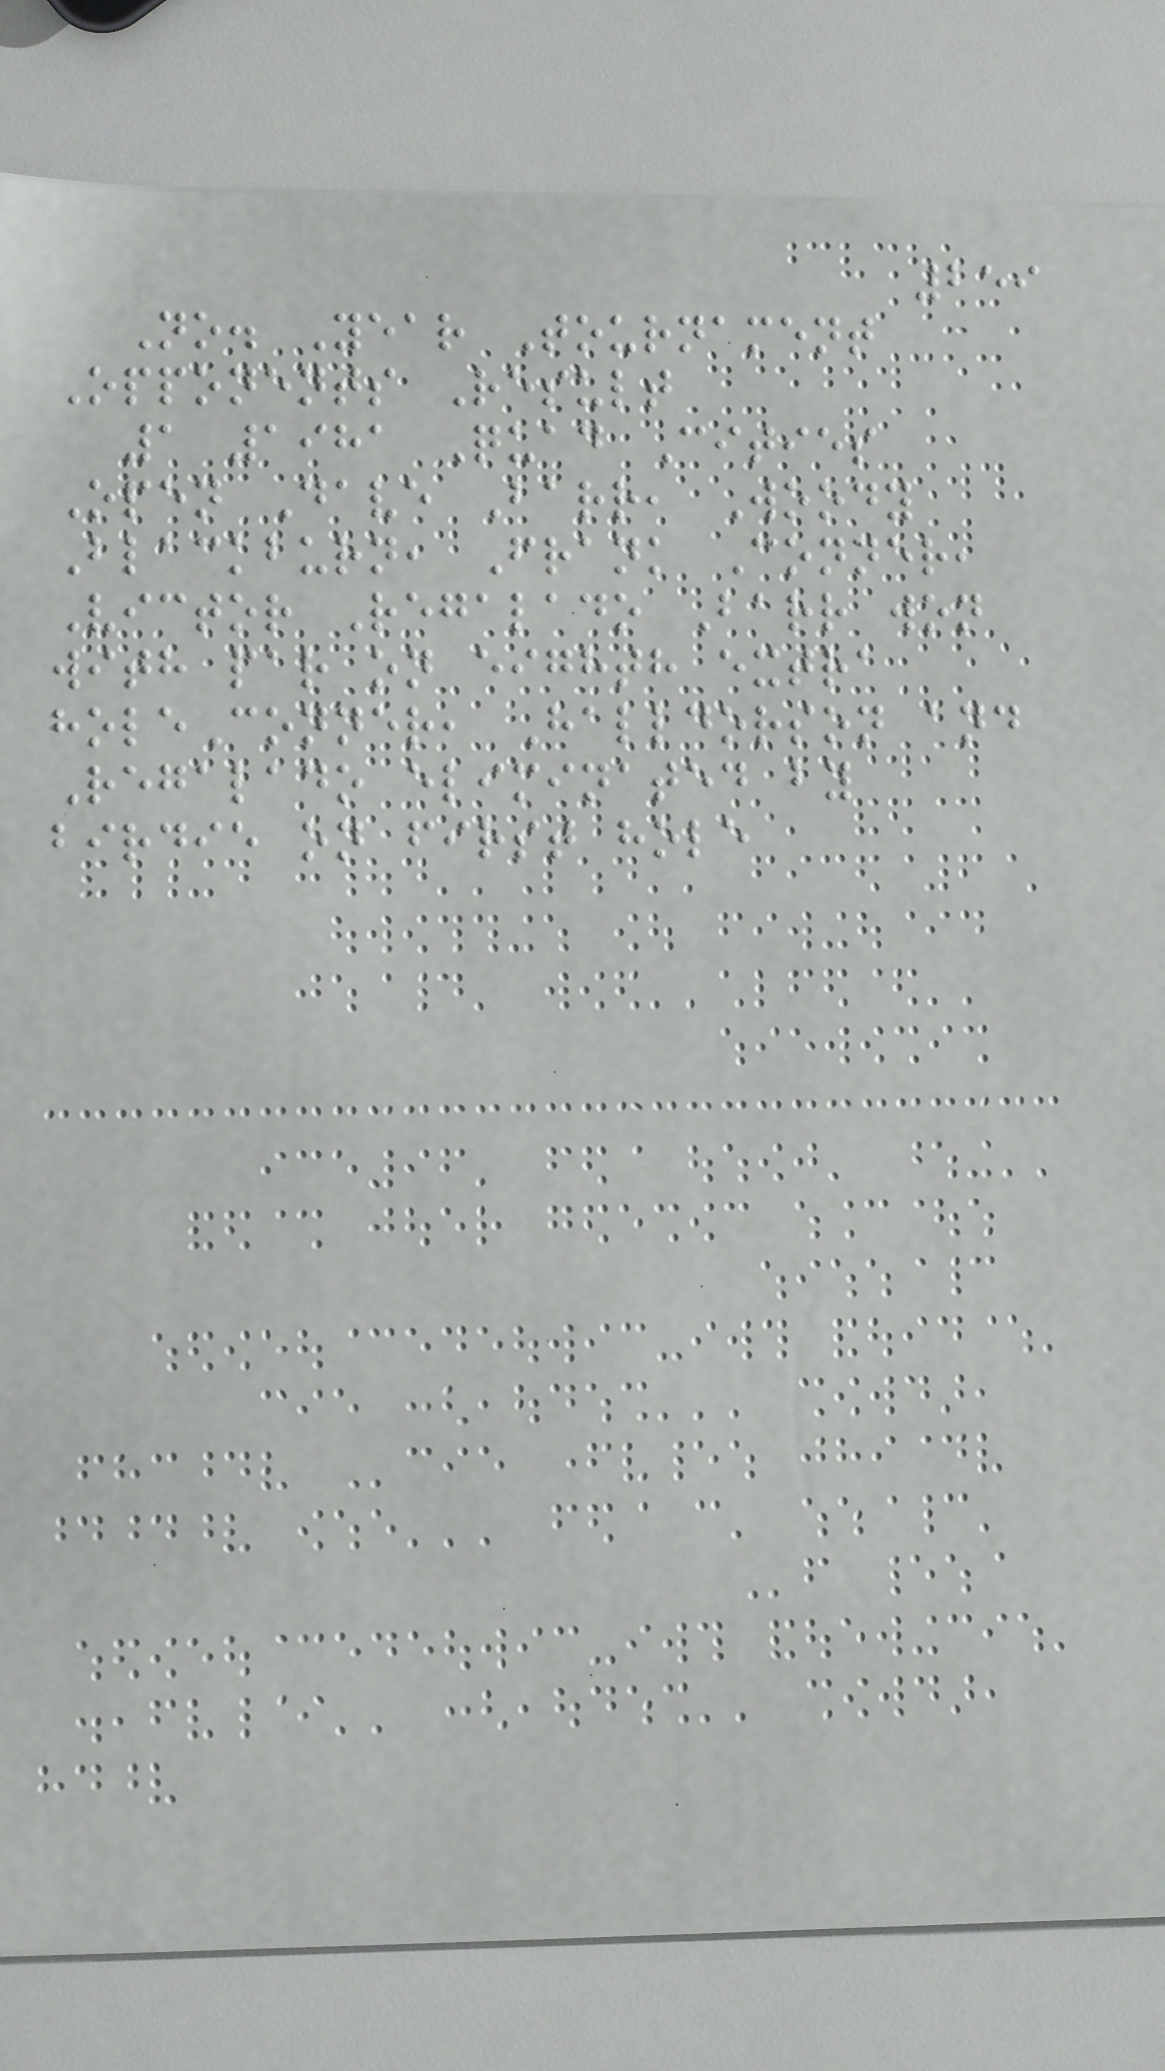259
No. Year Tournament
Opponents Result
1 1981 Quad Cities
Open Dave Barr, Woody
Blackburn, Frank Conner,
Victor Regalado Barr won
with par on eighth extra
holeConner, Halldorson and
Regalado eliminated by
birdie on first hole
